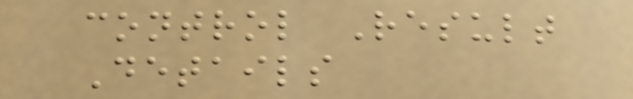control Result
Details
